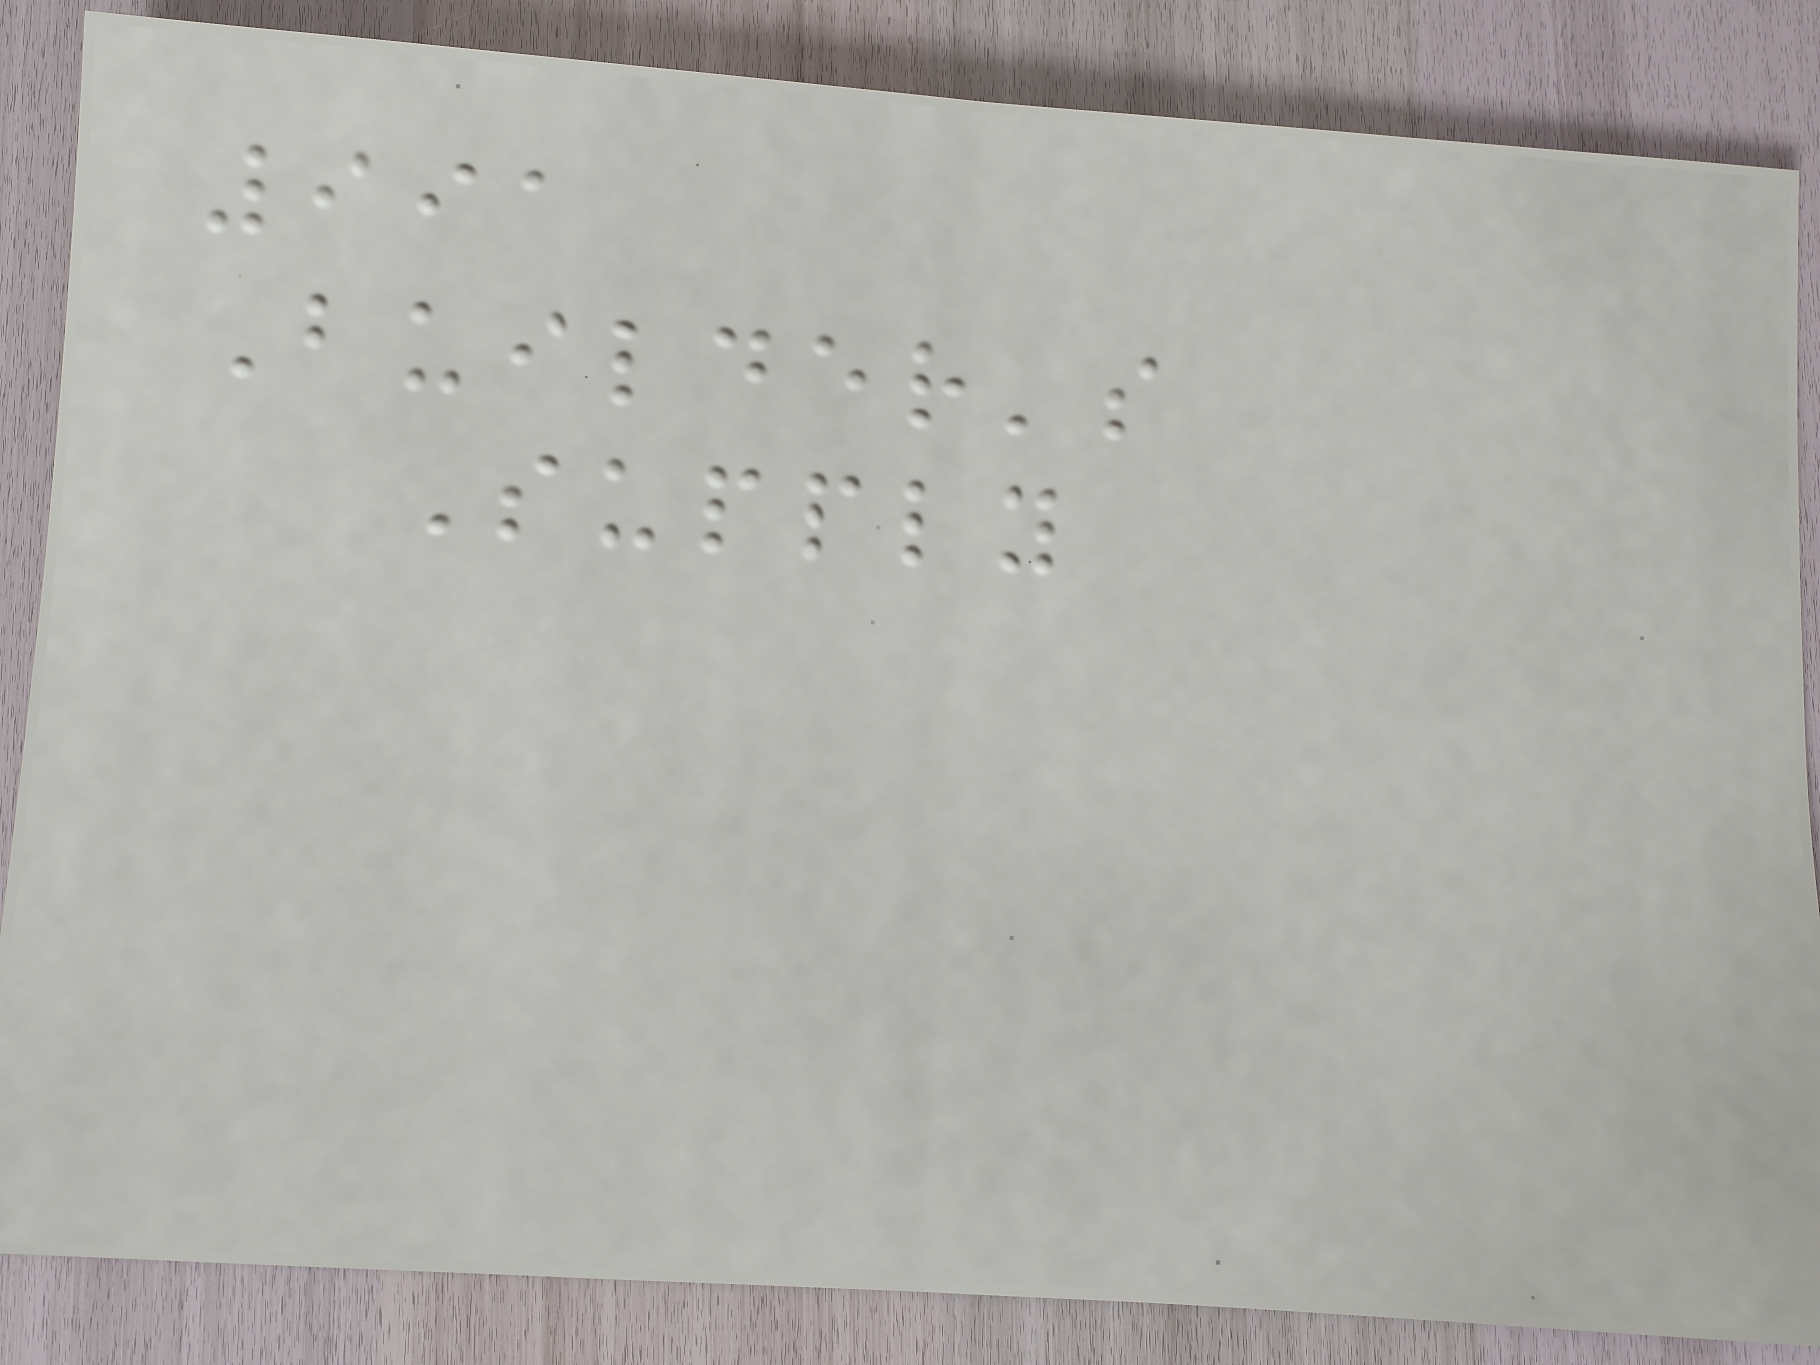991
Builder's
Supply
